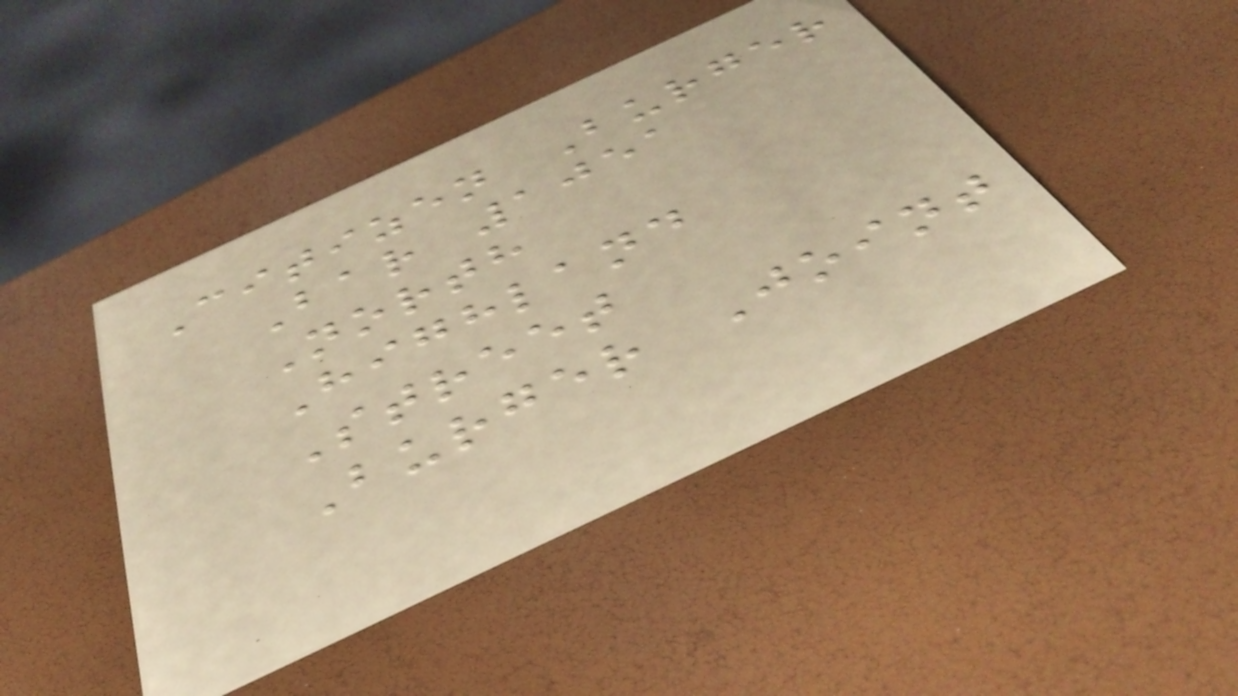Citizen Burger
Bar 1051
North
Highland
Street
Burger Joint
